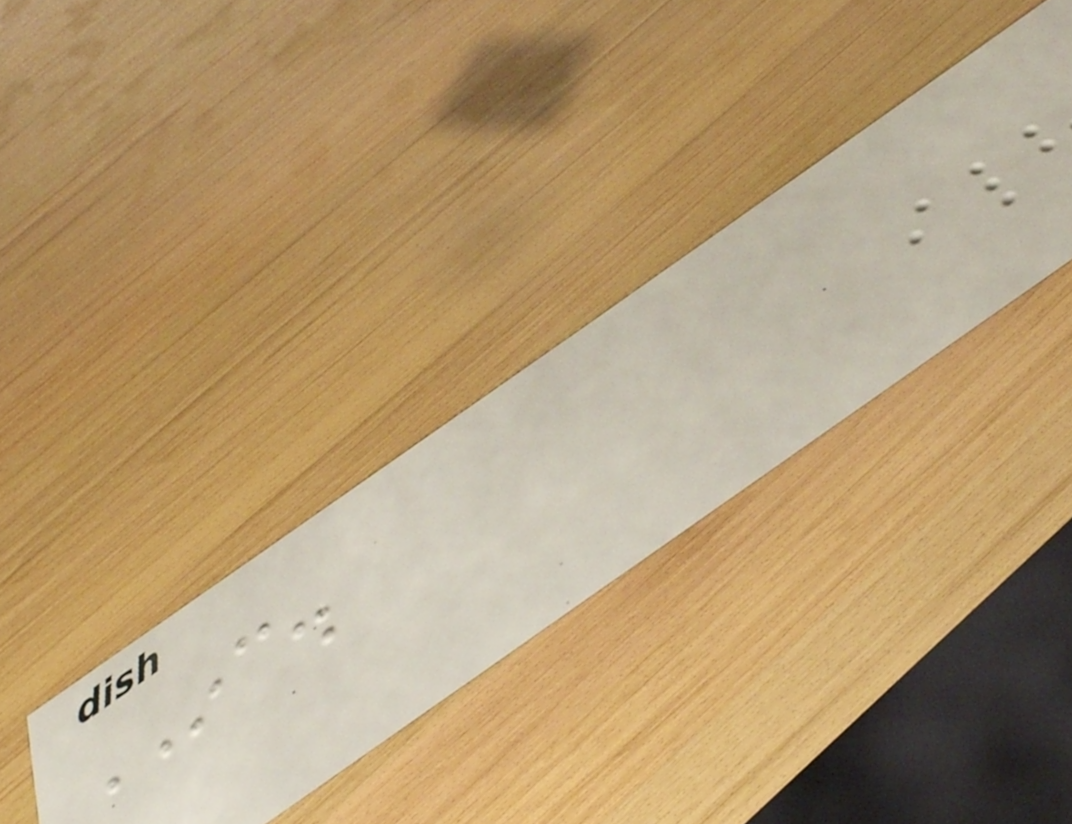INC.
